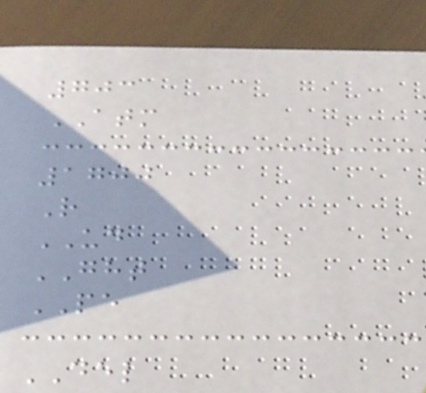703
ATM
1700
R
UD
GHT
PE
DEL
